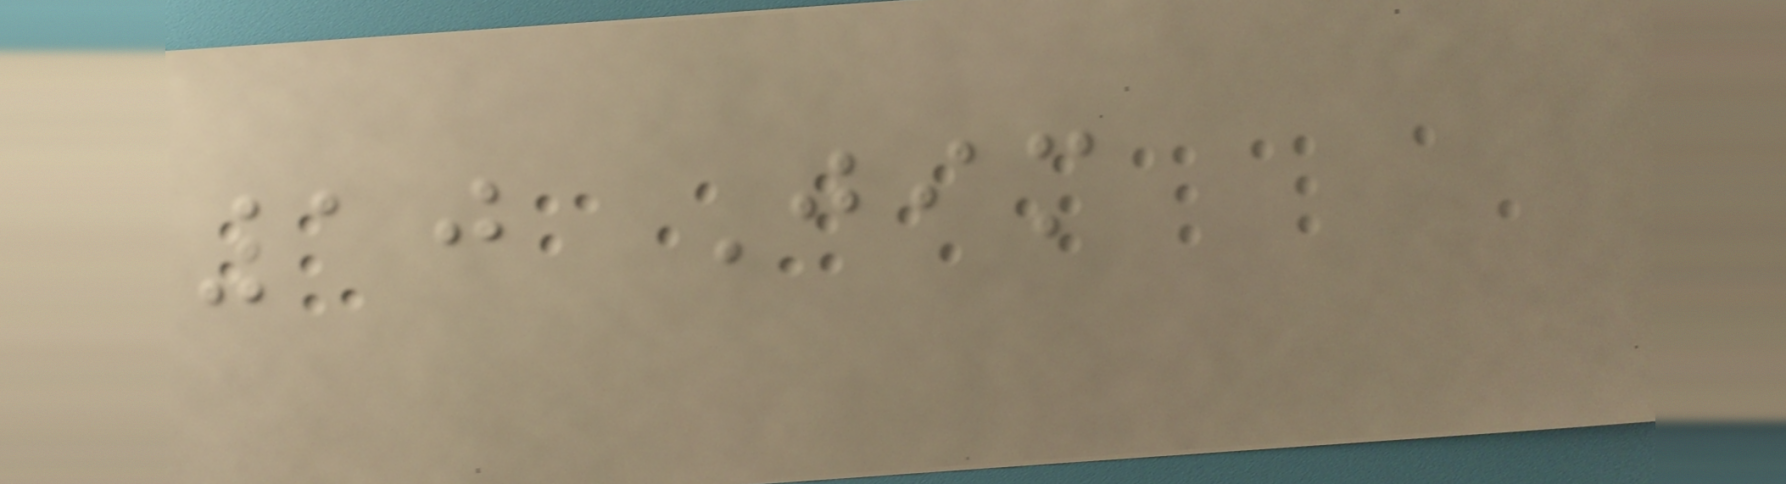10 Jim
